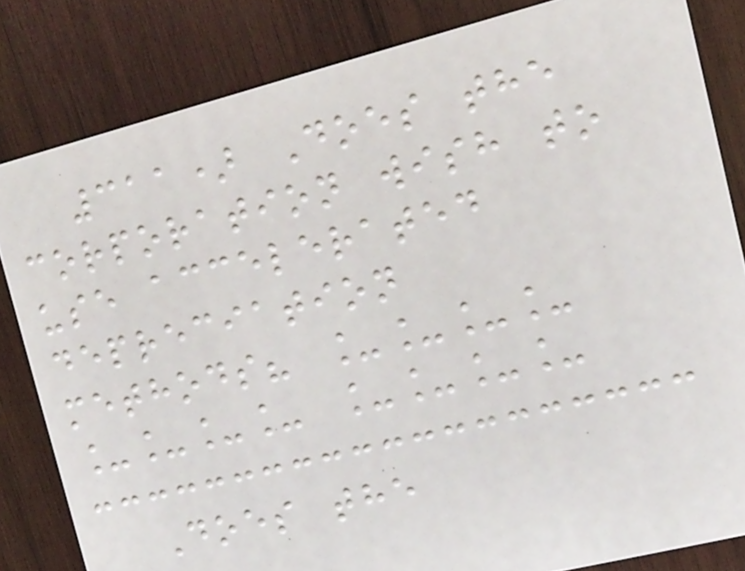311) Does the
corporation wish to
use accelerated
depreciation
methods? ____
____ ____
Does the
